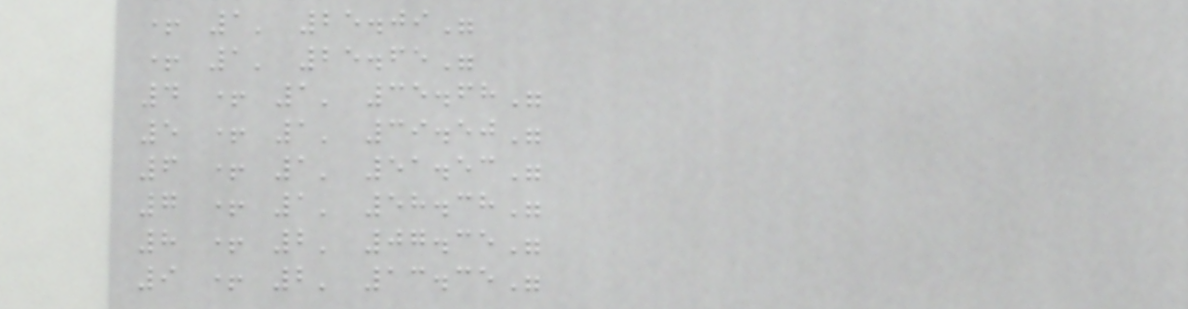+ 1' 25.09"
+ 1' 25.65"
4 + 1' 35.68"
5 + 1' 39.50"
6 + 1' 51.53"
7 + 1' 58.38"
8 + 2' 07.35"
9 + 2' 13.35"
